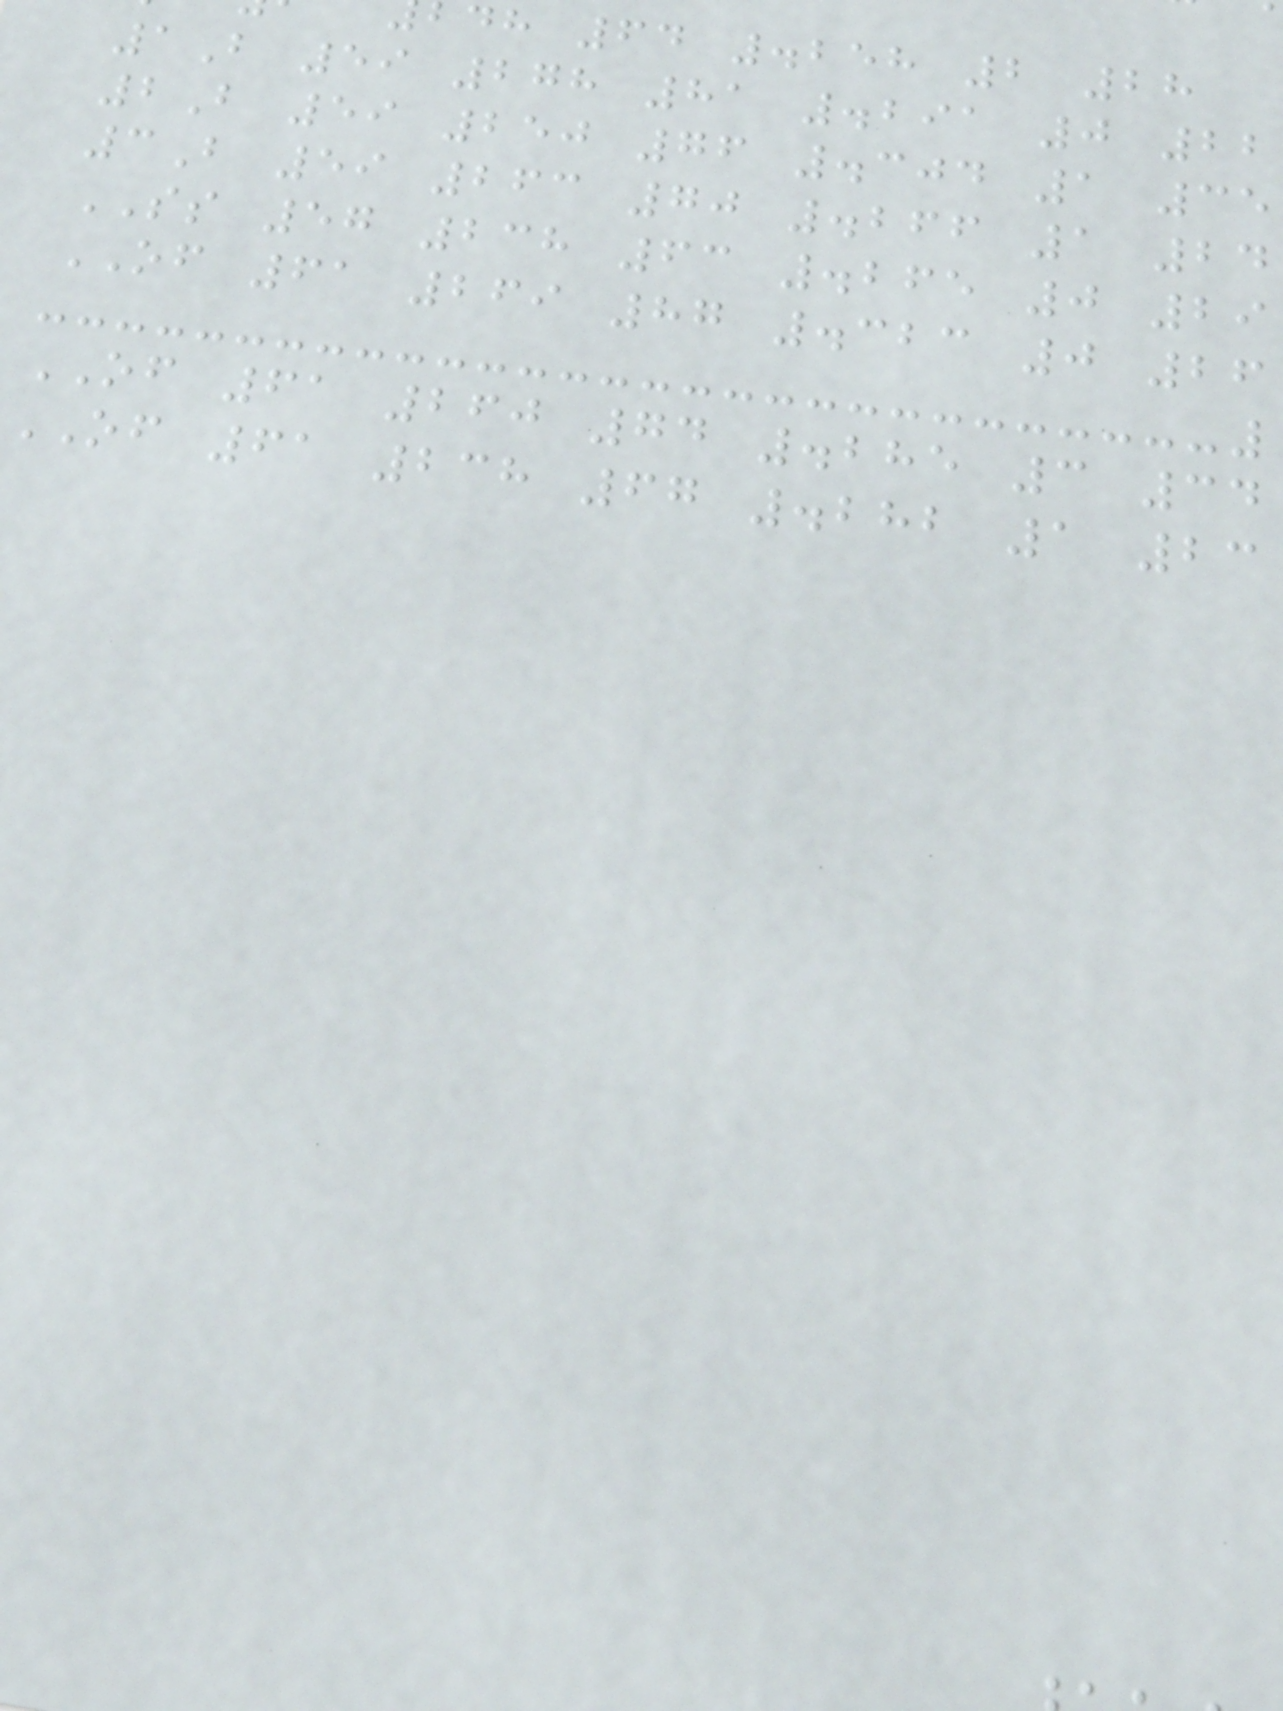dh 64 .258 2 28
1B 59 278 81 .291 0 22
2B 59 250 76 .304 1 35
3B 59 263 70 .266 1 24
SS 57 238 63 .265 0 29
OF 61 269 87 .323 0 26
OF 61 260 74 .285 3 34
OF 61 238 67 .282 1 23
